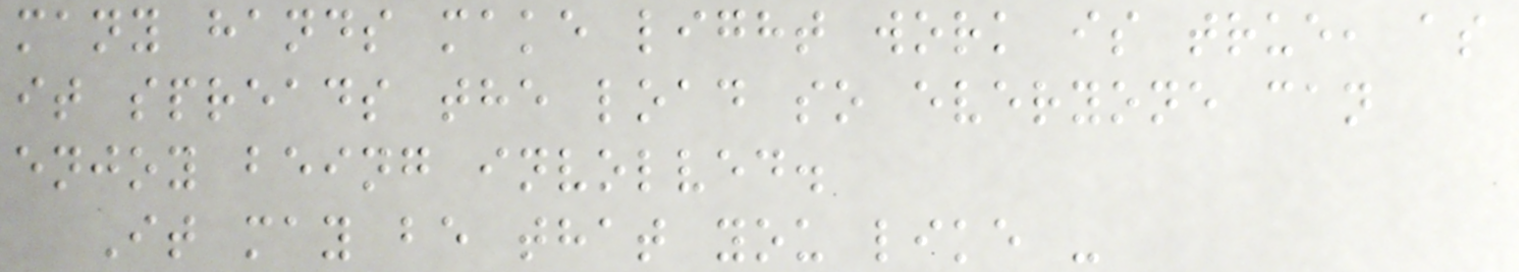many hands make light work is true, as
it spreads the load so everyone can
enjoy being involved.
It may be that you like -
